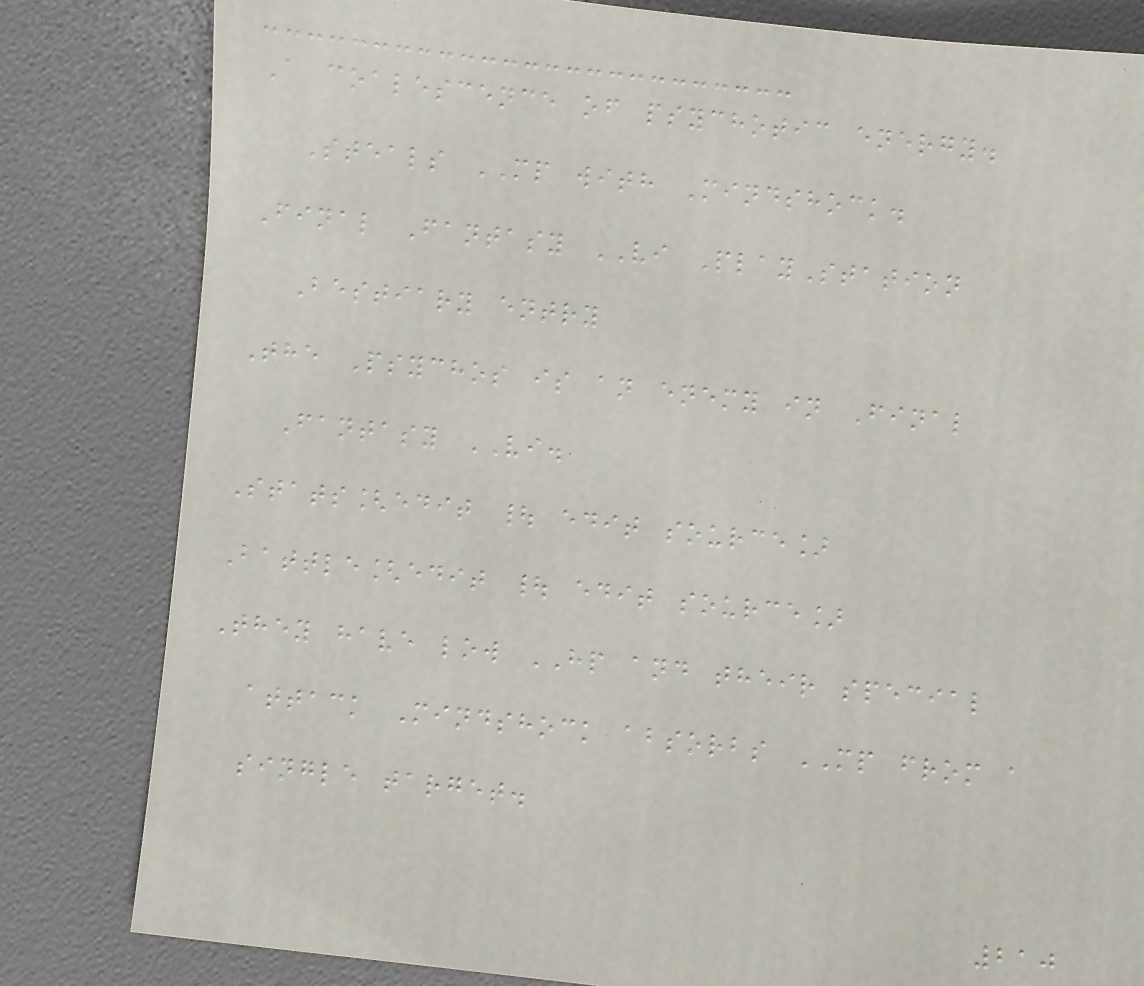A coalescence of psychotic energy.
Steals MP with Mindshock.
Final Fantasy VI PlayStation
Bestiary entry
The Psychos is an enemy in Final
Fantasy VI.
Stats[edit | edit source]
Battle[edit | edit source]
They have low HP and their special
attack Mindshock absorbs MP from a
single target.
210
